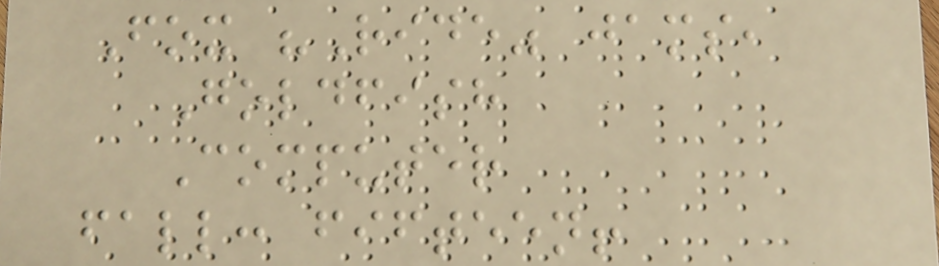Fox "Ride" jams,
Goldfish
Computer
fall: fifteen!
